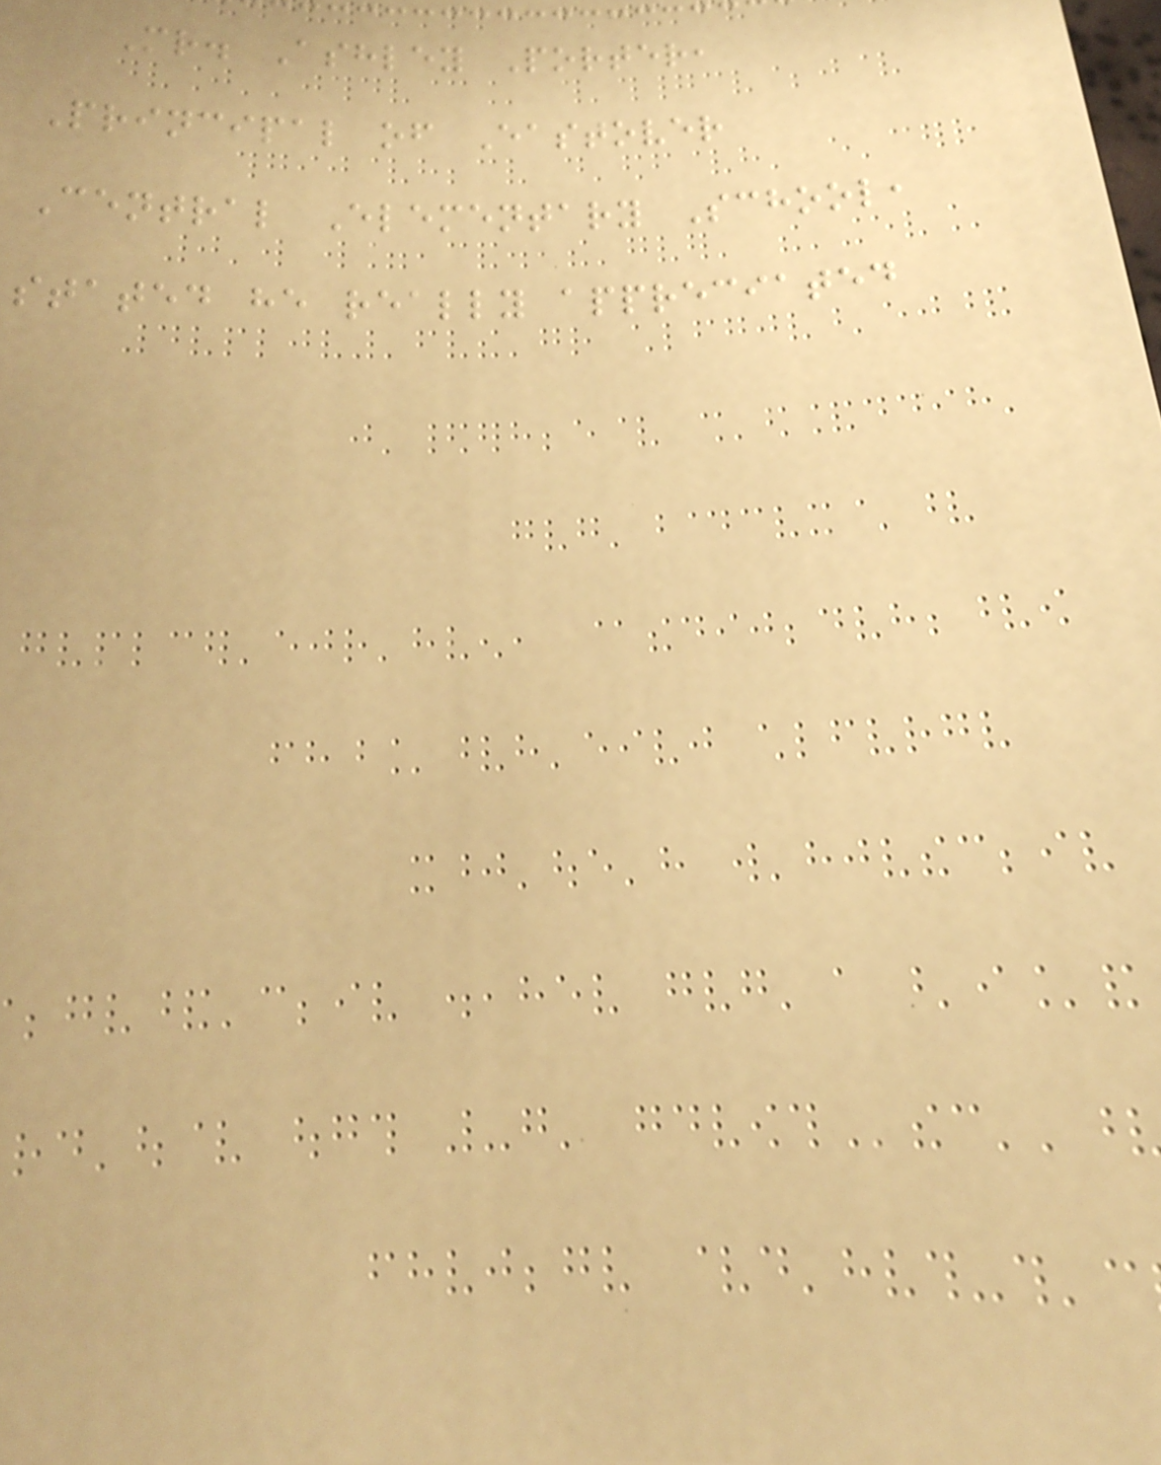Mr. Ashley Porter,
Principal of Eastover
Central Elementary School,
stated he really appreciated
